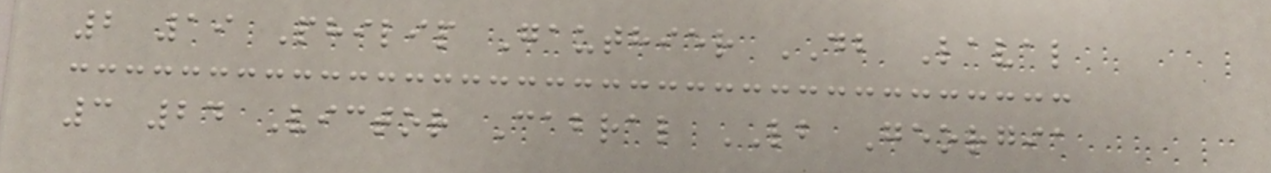2 19 Philip Gauthier DB Laval
3 24 Victor Cabral LB Georgia
